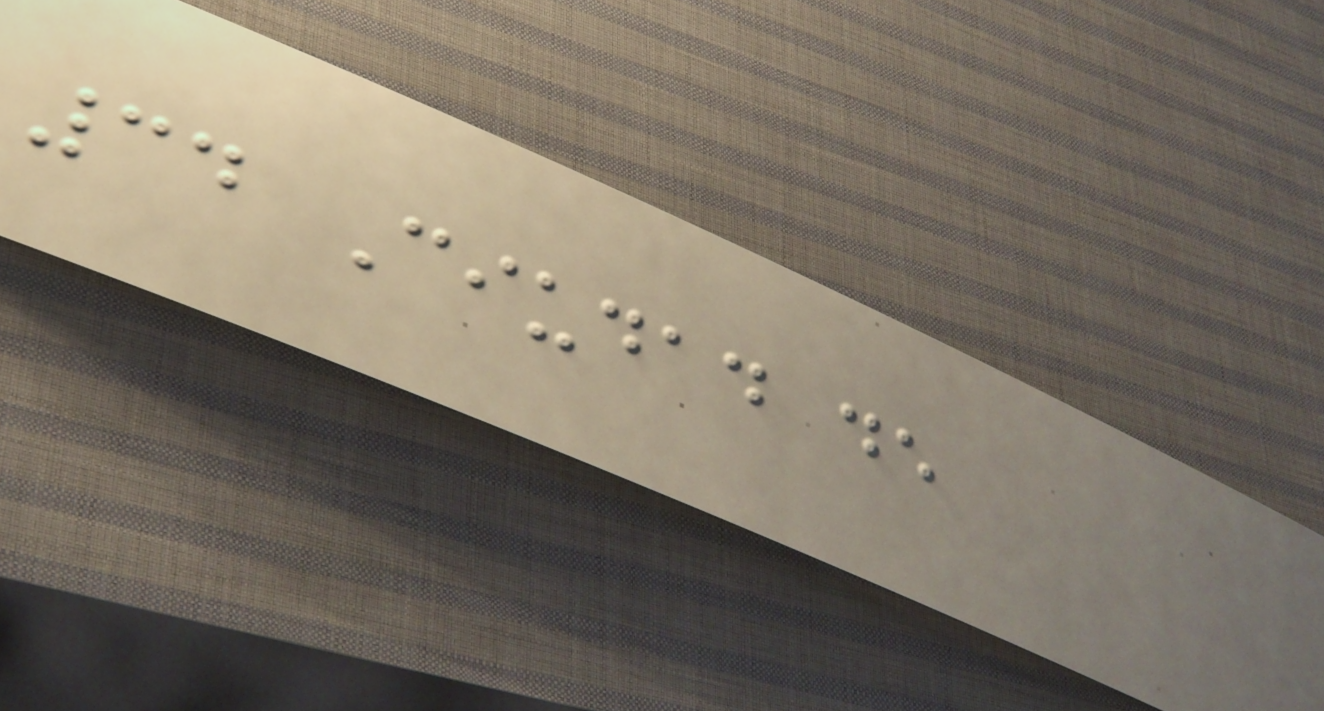34 Ciudad de
